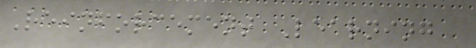Reinforcement Learning
